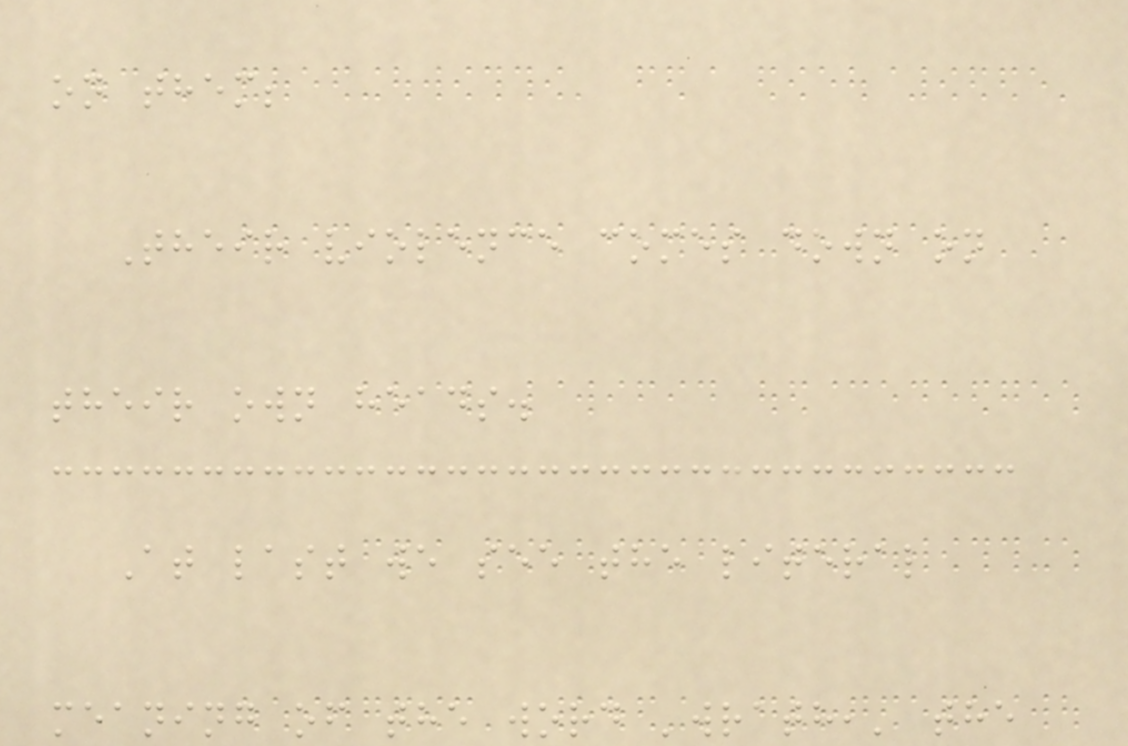on them;
Their violence comes down on
their own heads.
At last we see the literal
meaning of the word 'wrath,' the
